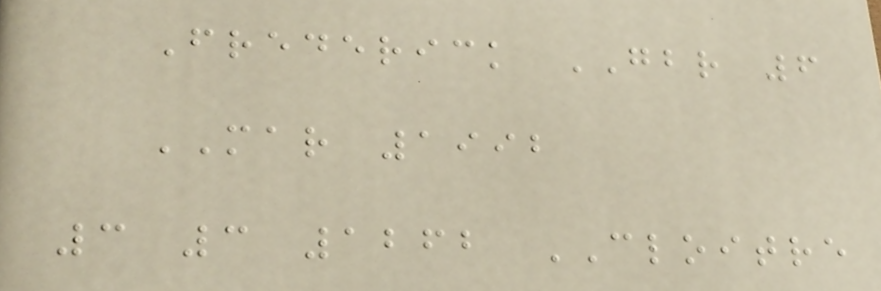Frederick GBR 6
MAR 1992
3 3 1262 CLOITRE
